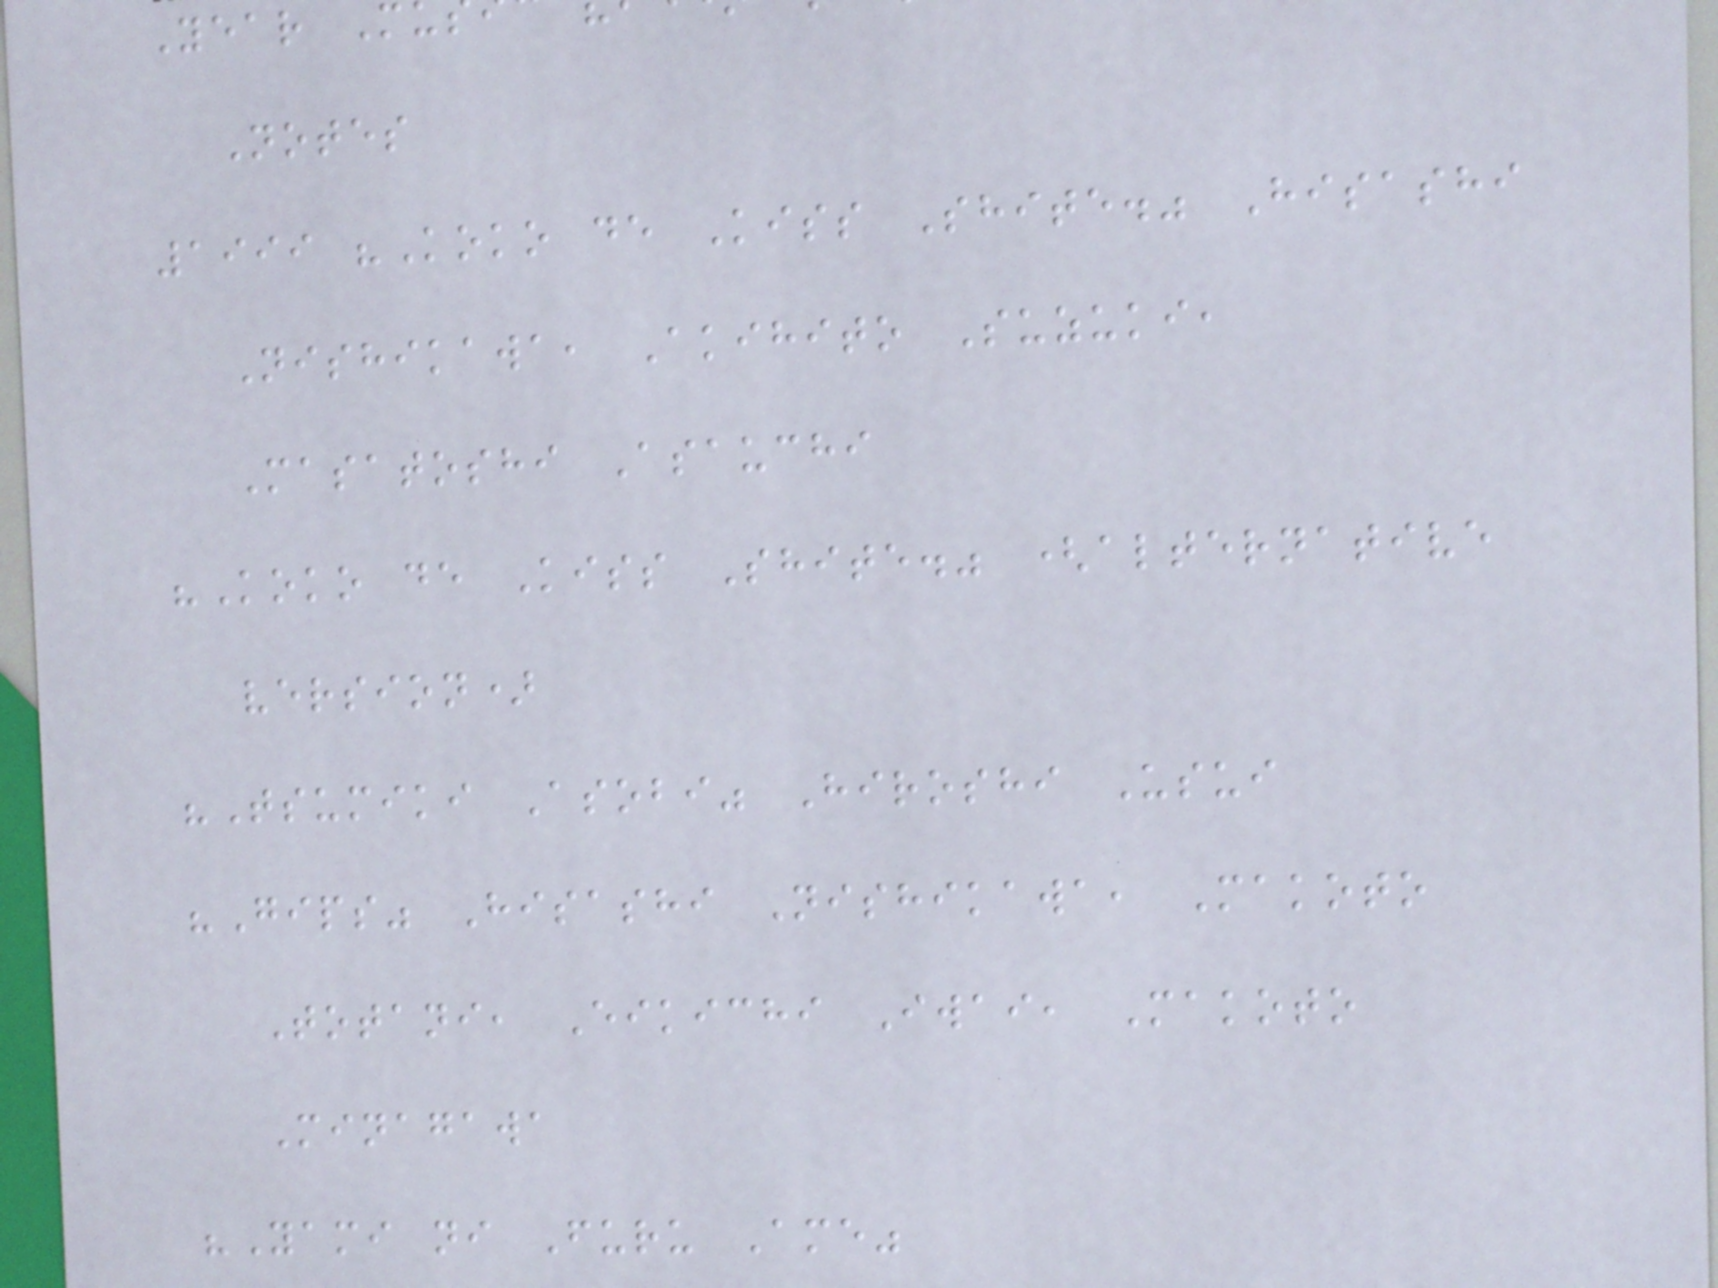Notes
1999 "Koko de Kiss Shite." Hisashi
Nishikawa, Akihito Suzuki,
Masatoshi Asauchi
"Koko de Kiss Shite." (alternative
version)
"Tsumiki Asobi" Hiroshi Usui
"Gips" Hisashi Nishikawa, Makoto
Totani, Eikichi Iwai, Makoto
Minagawa
"Yami ni Furu Ame"
